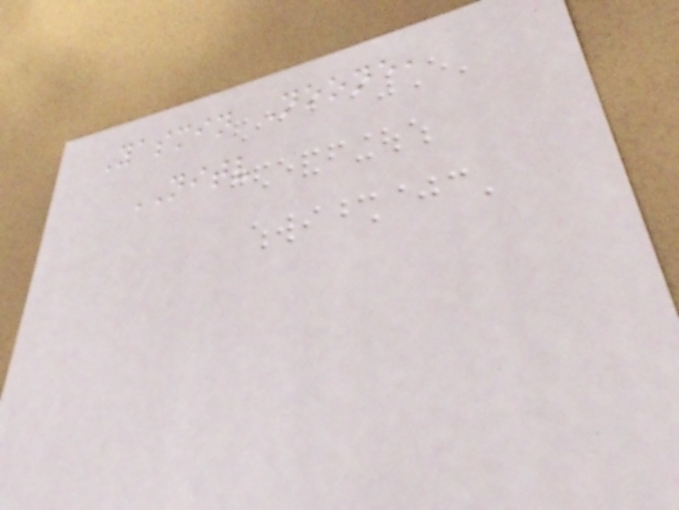Yasmin Noone,
NITV
